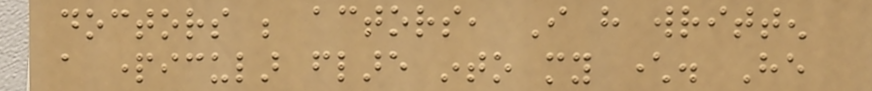doctors be actors, I have written
a particular flare into my character. He
